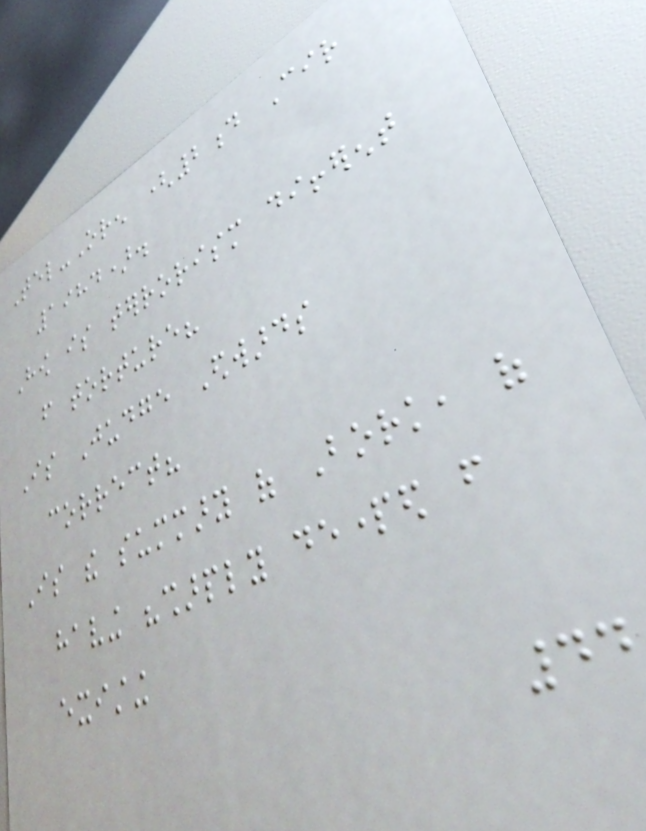Tel-Oren (2d Cir
1984).
How is terrorism different
from torture?
Is Judge Edwards
correct?
Is the summary of Bork, of
having "sharply departed from
existing
44
